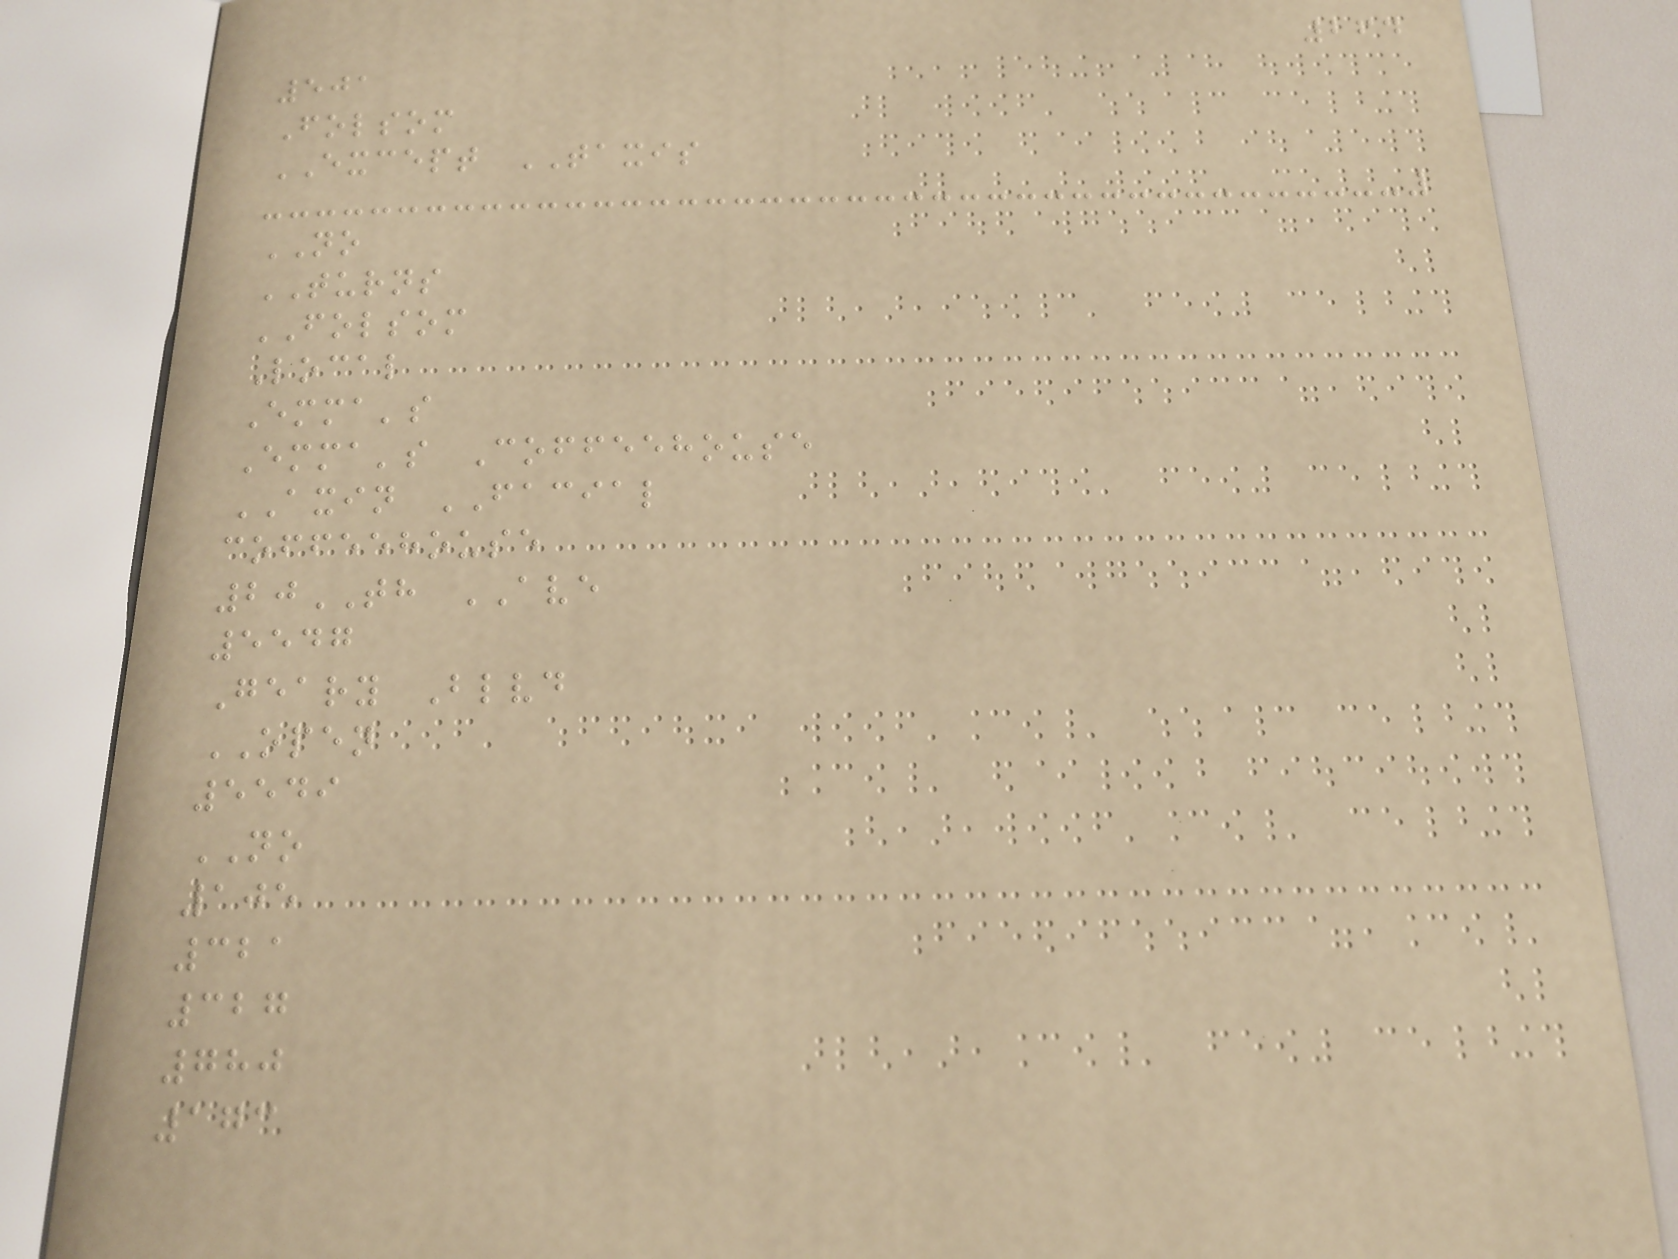264
501
Folsom
EXCEPT TAXIS
NO
TURNS
FOLSOM
Local
Emma's
Emma's Coffeehouse
AXIN FACIAL
coffeehouse
20TH AVE
5547
Geary Blvd
OPEN
5549
NO
105
321
327
780
173
